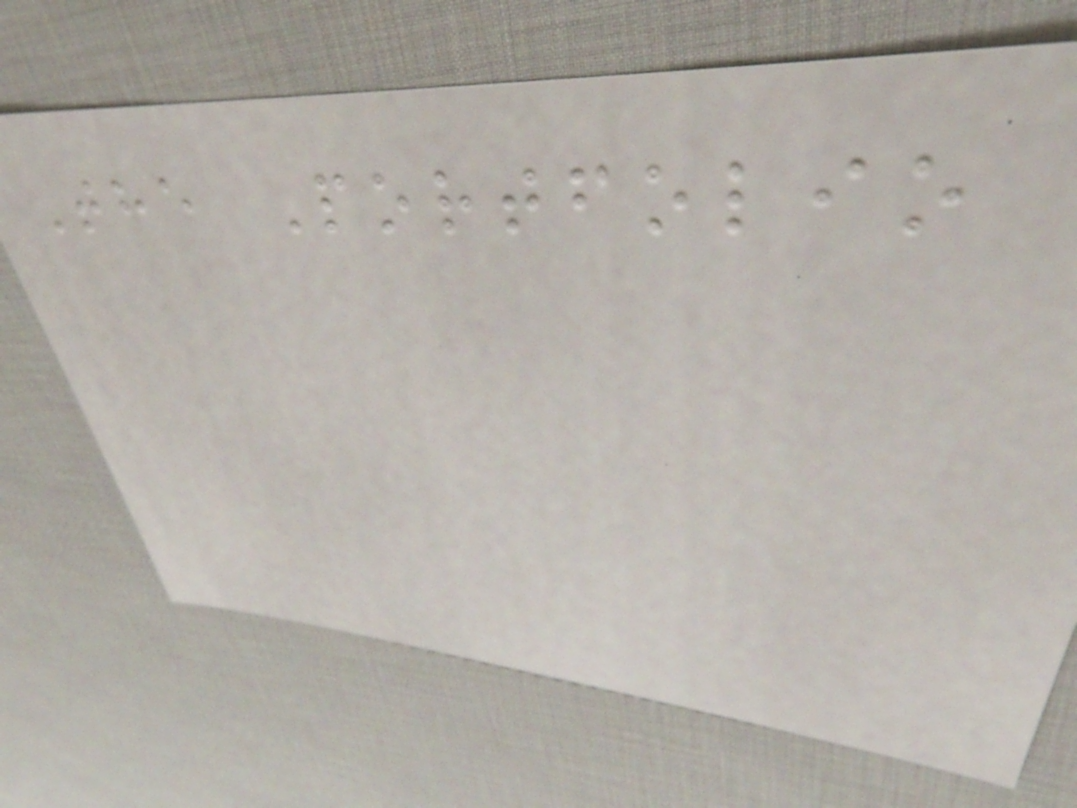The Portfolio
